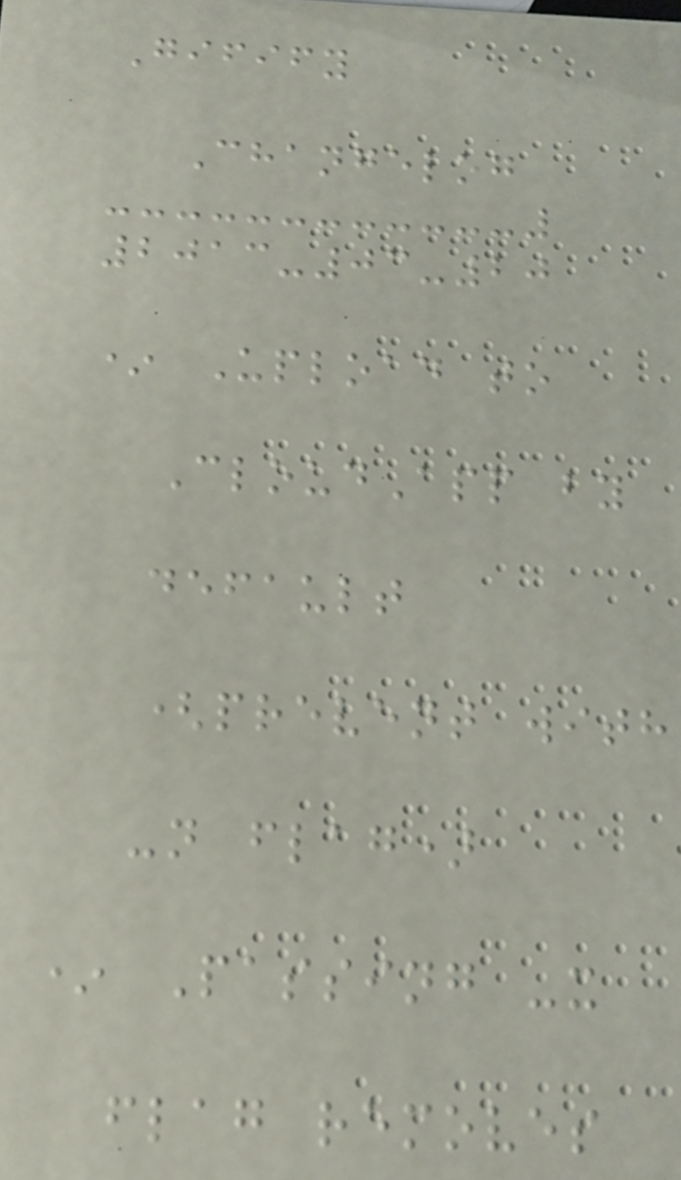Gifify
Changelog
2013-03-20
* Upload to
CloudApp by
default
(prevent with
-n flag)
* Passing -x
flag removes
